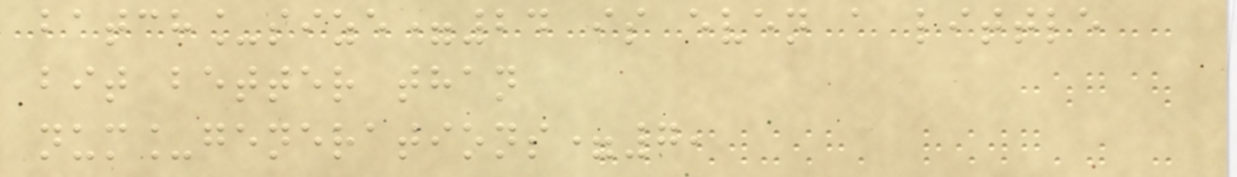batch_size=24 is even a little
bit better than
num_generations=7,
